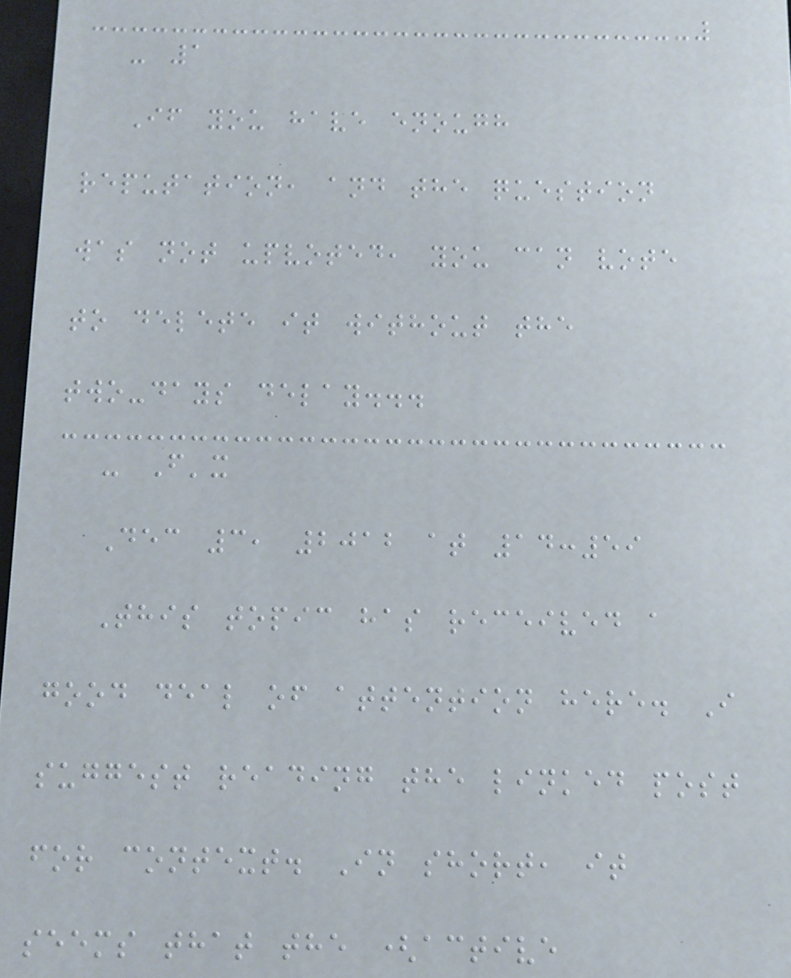- 1
If you have enough
reputation, and the question
was not upvoted, you can vote
to delete it without the
two-days delay...
- F'x
Dec 3, 2012 at 14:59
This topic has received a
good deal of attention here. I
suggest reading the linked post
for context. In short, it
seems that the (active
